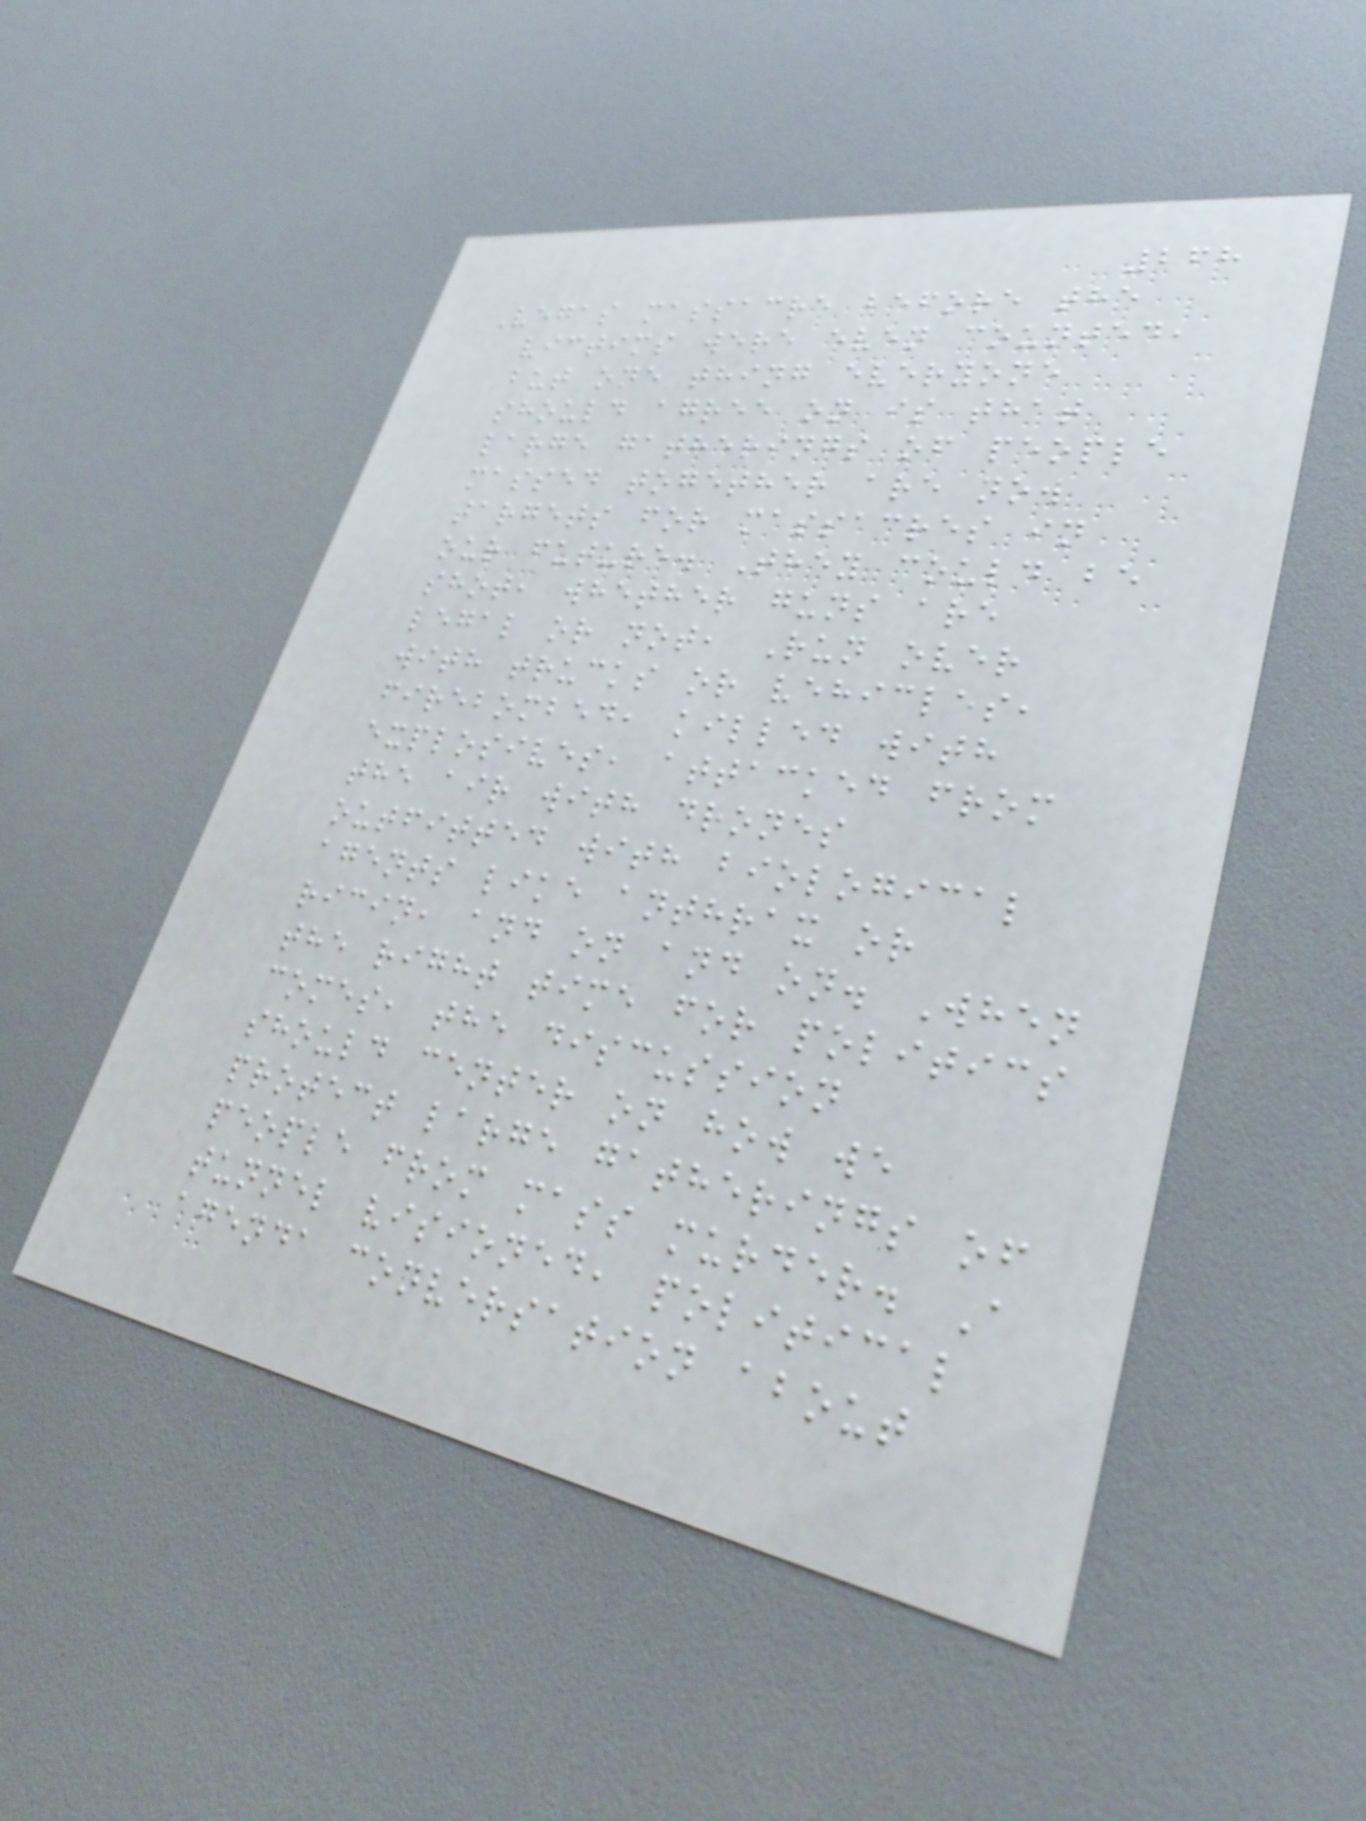268
Vegas massacre before the
victims were even counted,
but one thing everyone
should agree on is that
large gatherings of people
massed together are now
targets for massacres in
our future. They could be
shot, whether guns are
legal or not, Run over
with trucks or vehicles,
firebombed, killed with
explosives, attacked from
the air with drones
outfitted with biological
agents like anthrax or
ricin, and on and on. When
the right time for politics
comes, the discussion
should center on how we
protect large gatherings of
people from mass murder. A
tunnel visioned, political
agenda conversation about
